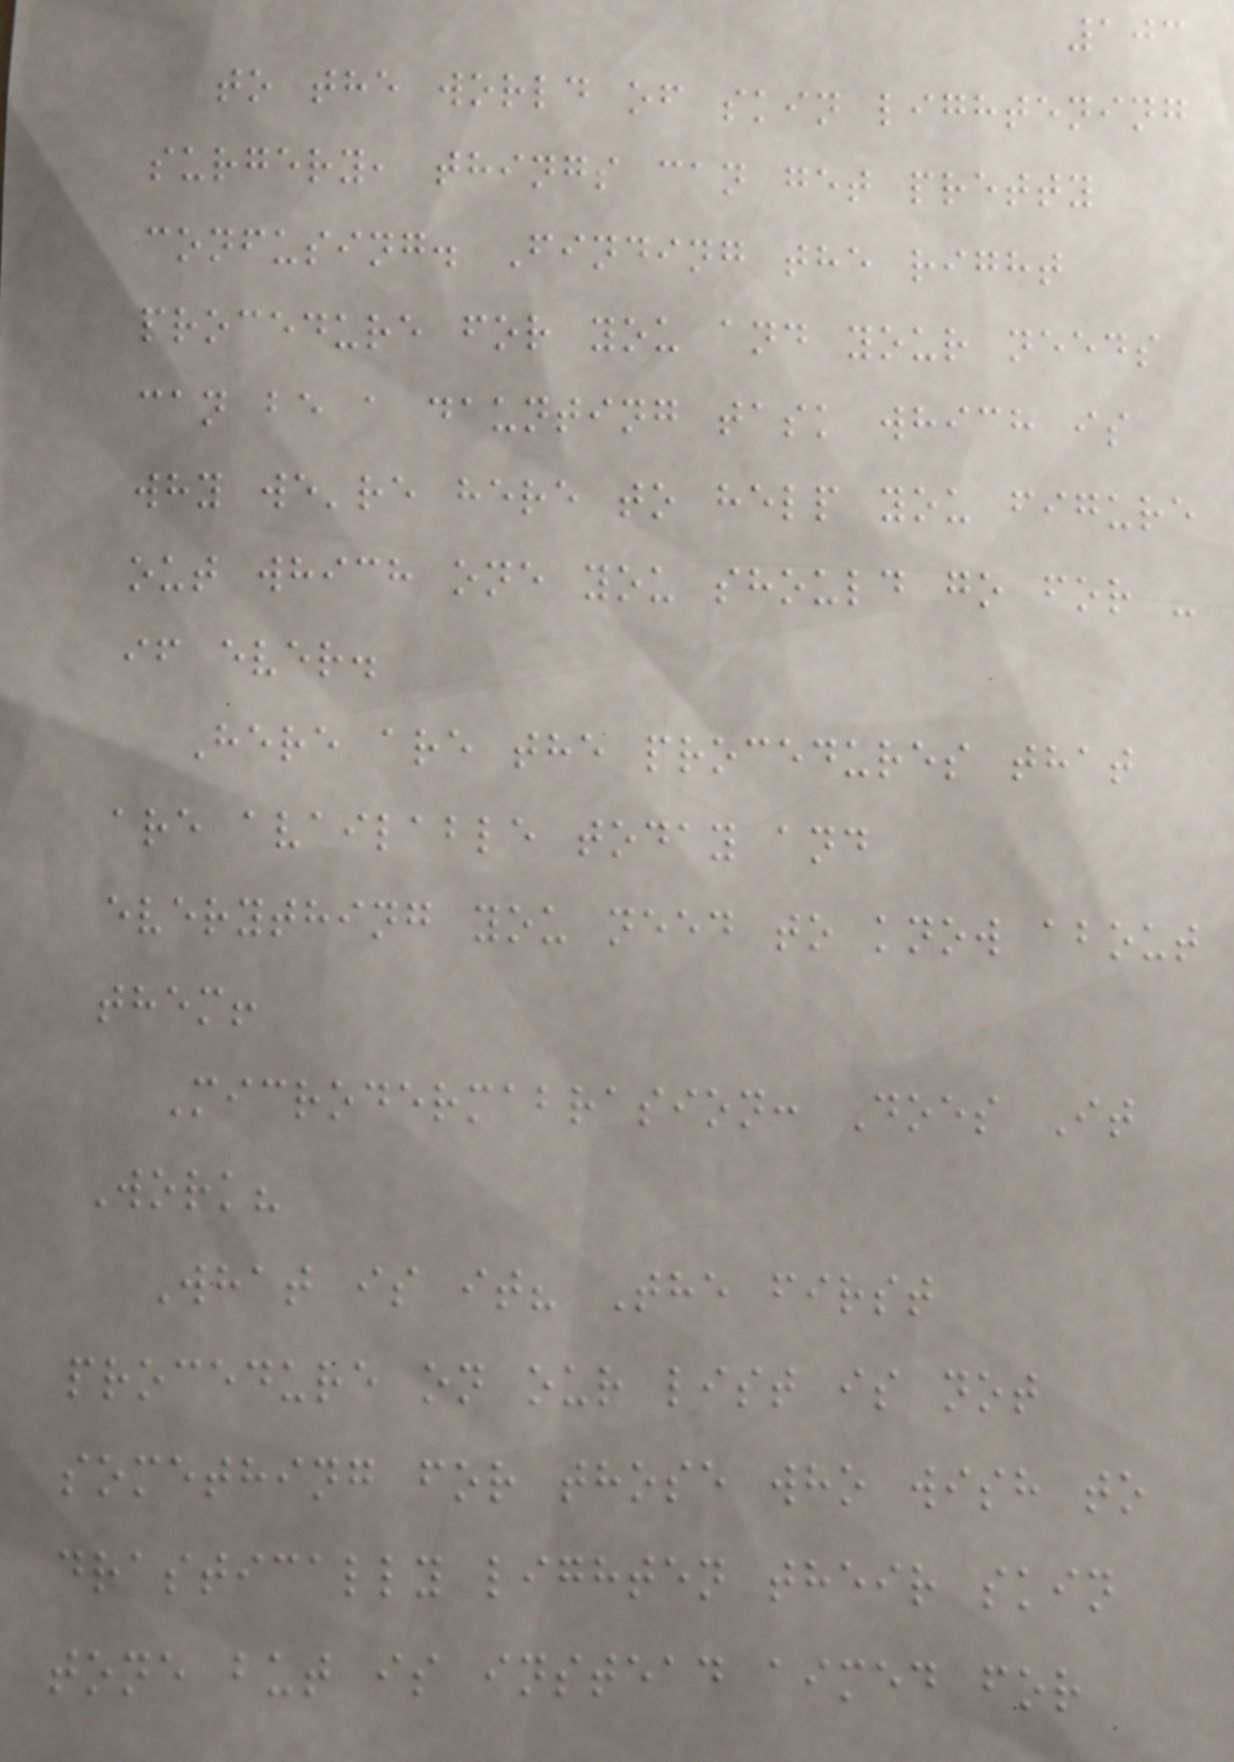103
to the world of skin lightening
surgery, things can get pretty
confusing. Finding the right
procedure for you and your needs
can be a daunting task which is
why we're here to help you figure
out which one you should go for -
if ever.
Here are the procedures that
are available today and
everything you need to know about
them!
Microdermabrasion: Does It
Work?
What is it? The first
procedure on our list is not
something for those who wish to
drastically lighten their skin
tone but is instead aimed for
